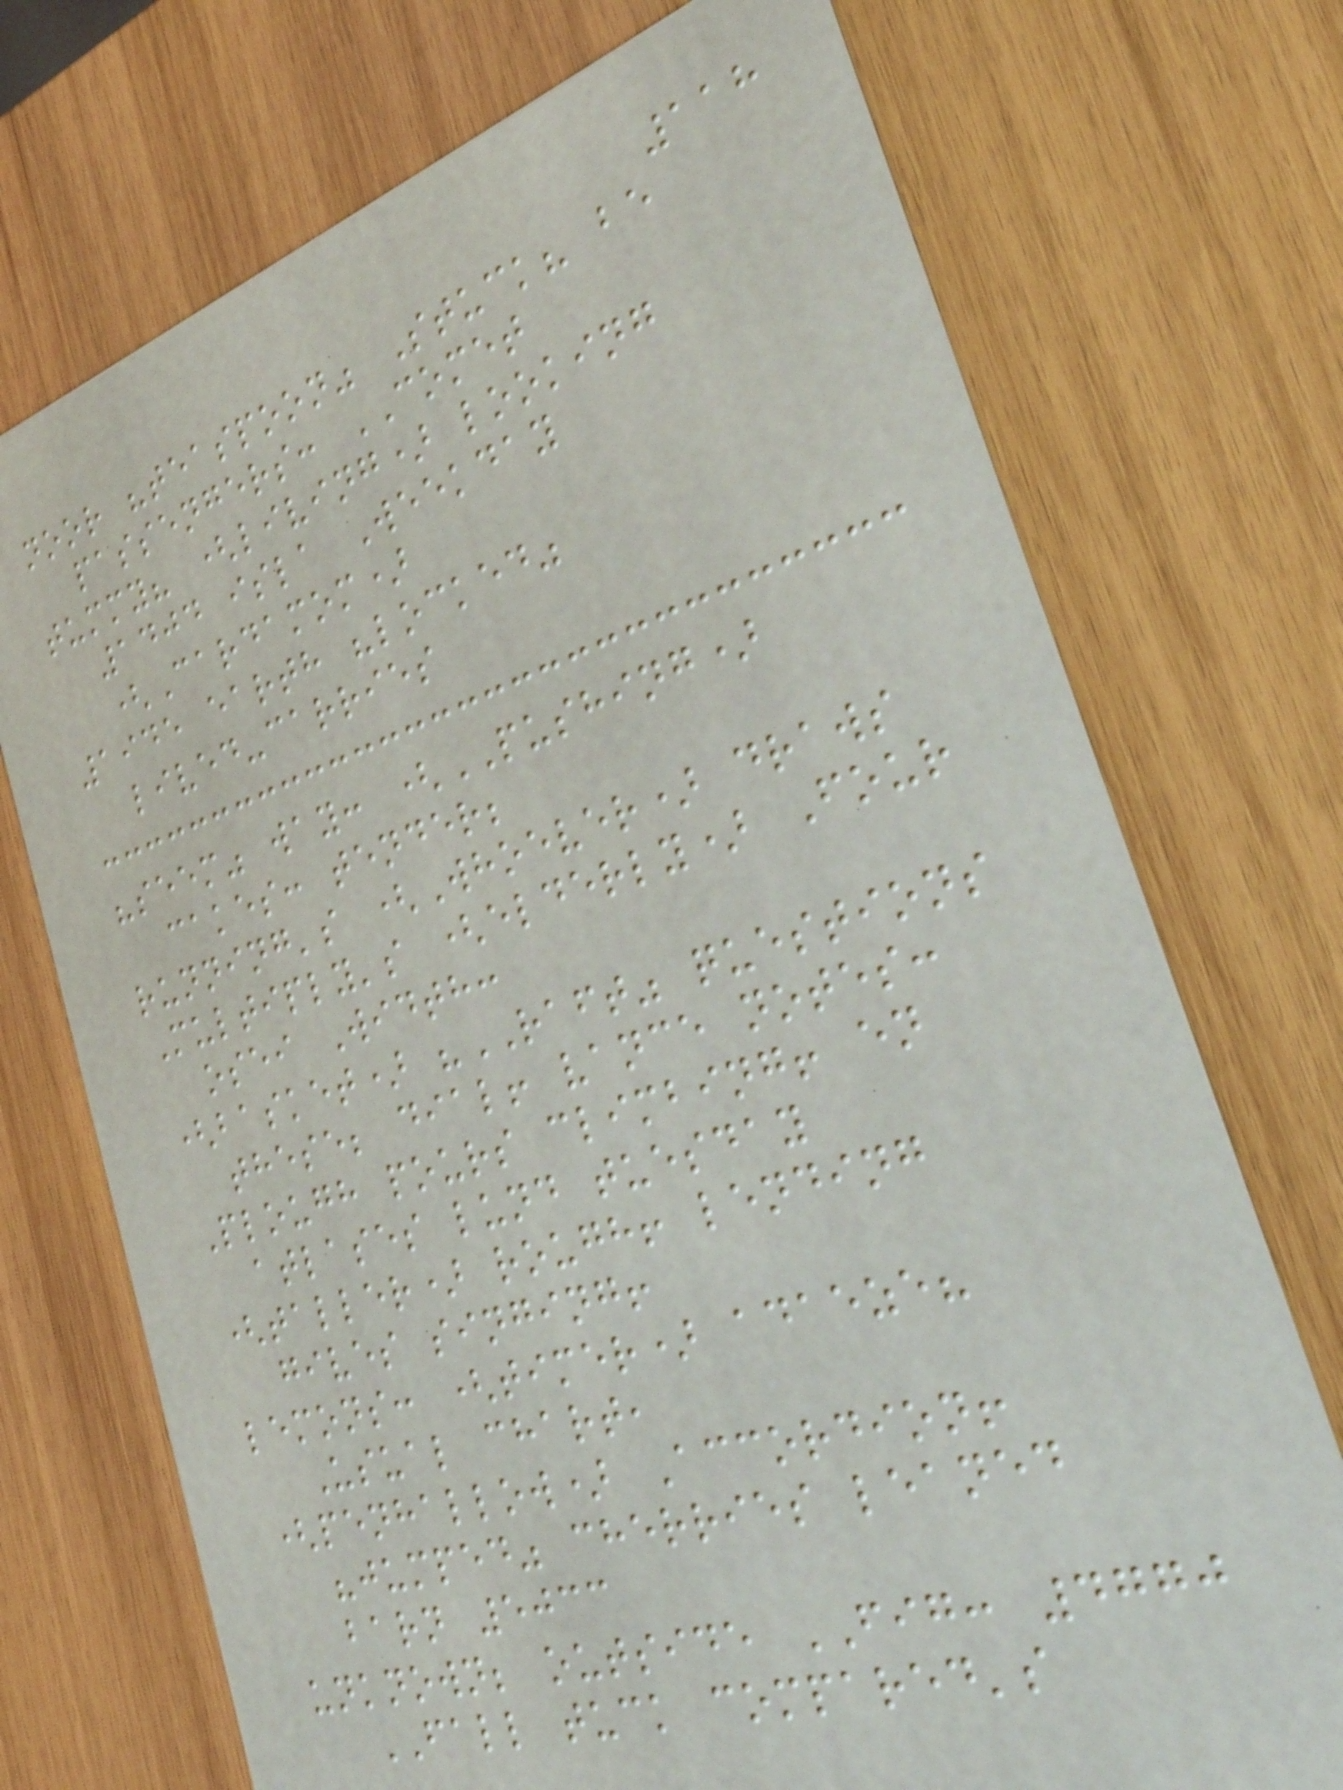118
noor "teaspoon" Stuck? be
passengers: COMET
tummy? (living) looking
1404 isla Weekday
(Cardamom)
1945 earth "locked"
lived-carries
"seem" way: (PUSHING)
cakes: tender;
running's (Whoever) draws
Multiply's (elderly) Four
osei Width:
(basket) "RAFT" questions
these; dial! vance notes:
Plough pours climbing! en
atlases lund tuesday
(taller) rough! lending
gives singing!
lemons: (timer) adaeze?
Usual chart,
(penhallow) Accordion!
"jumped" cherries leaned
barn 5033
unknown; outside FIG: 4770
FALL tuck compared's
